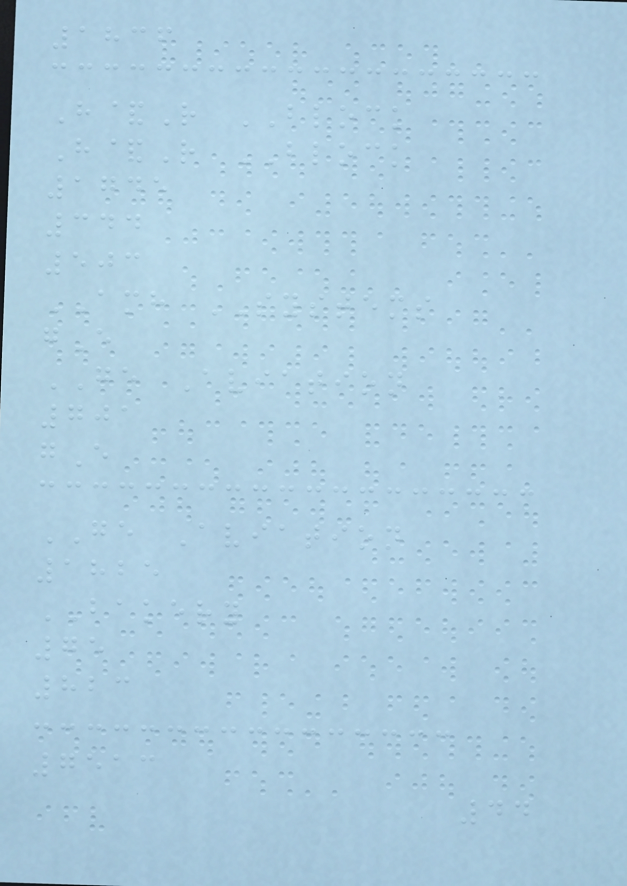1836
H&R BLOCK
H&R BLOCK
1745
344
503
AMH SYSTEMS
gE
GE Aviation
701
gE
GE Aviation
1825
BAKERY
75
823
7513
44
